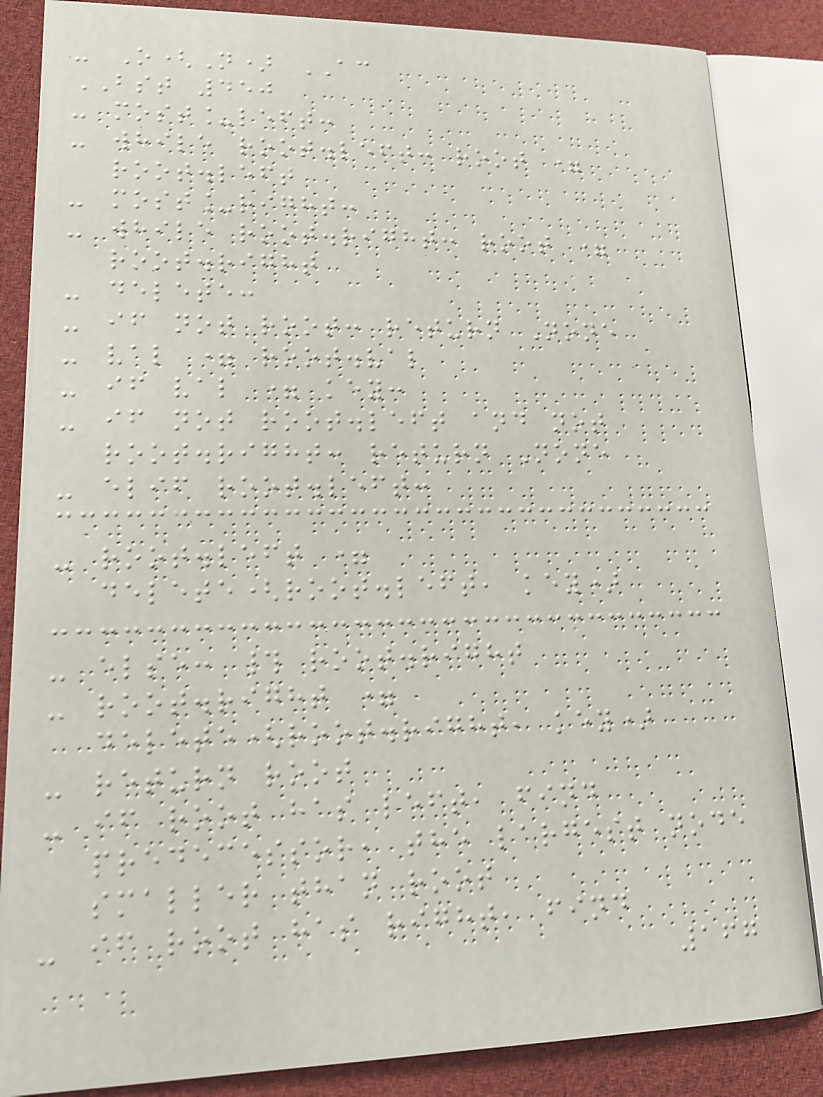- O(N) AC
BST 450
- most_left:
- while root.left: root =
root.left
- most_right:
- while root.right: root =
root.right
- delete:
- if not root: return None
- val = root.val
- if val = key:
- if not root.left and not
root.right: return None
- elif root.left:
- root.left =
delete(root.left, key)
- else: # root.right
- root.right =
delete(root.right, key)
- return root
- if root has left, find
predecessor, the largest node
smaller than root
- if root has right, find
167
